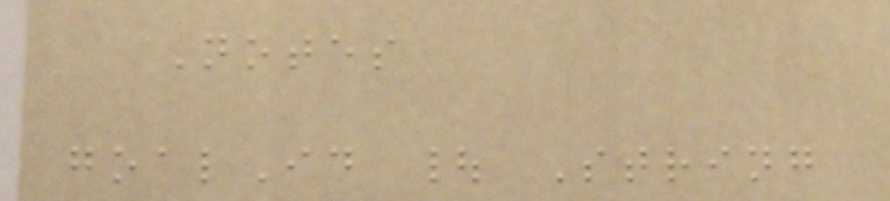Notes
goalId | String
